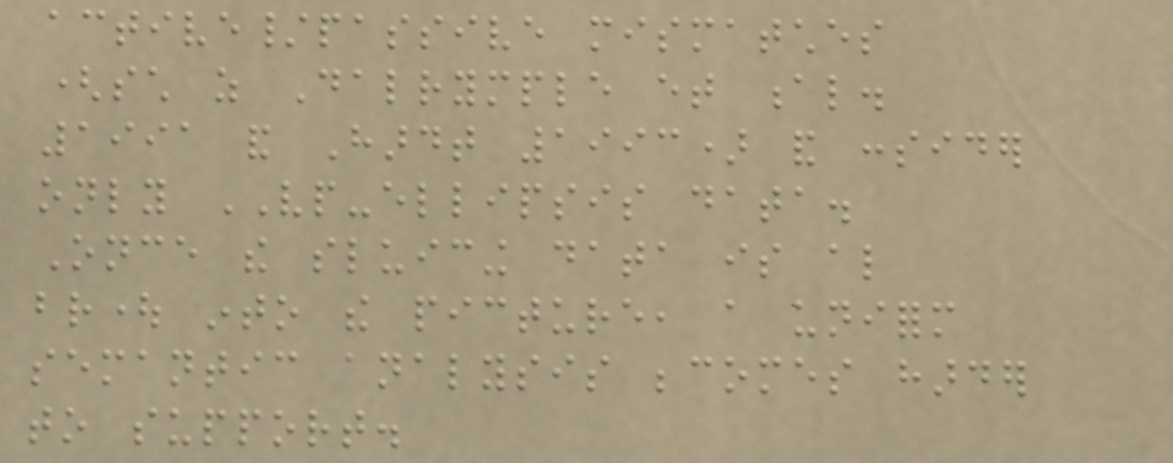active/passive mismatches
(such as Dalrymple et al.
1991 and Hardt 1993) and consider
only VP-ellipsis data.
Once the sluicing data is also
brought into the picture, a uniform
semantic analysis becomes harder
to support.
